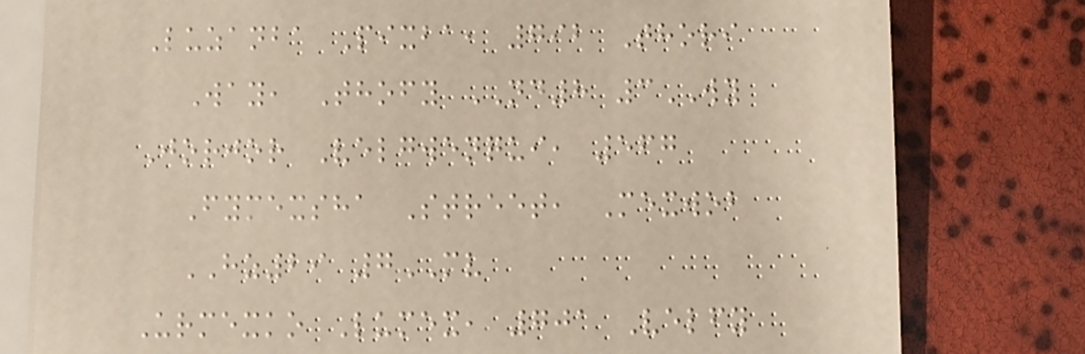Luzanba Pixba, 792 Thori
Way, Thofy ND8 3WY
Jorjor Velgwenqui, 567
Fymexsha Street, Mexwob
HZ29 7MV
Urmexko Lumex, 701 Velfy
